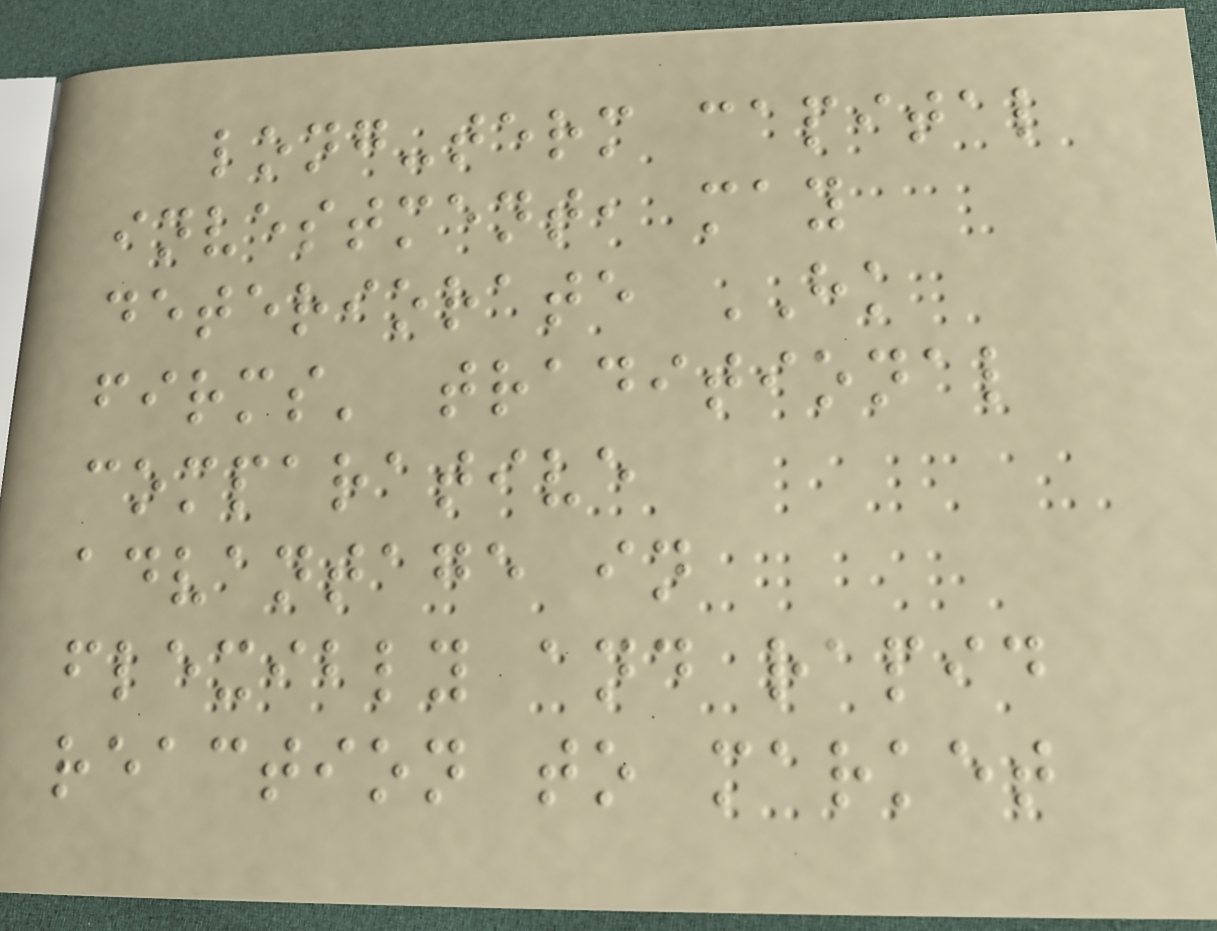long-term capital
investment, may
deteriorate HK
firms' traditional
comparative
advantage in
flexibly and rapid
reaction to market
